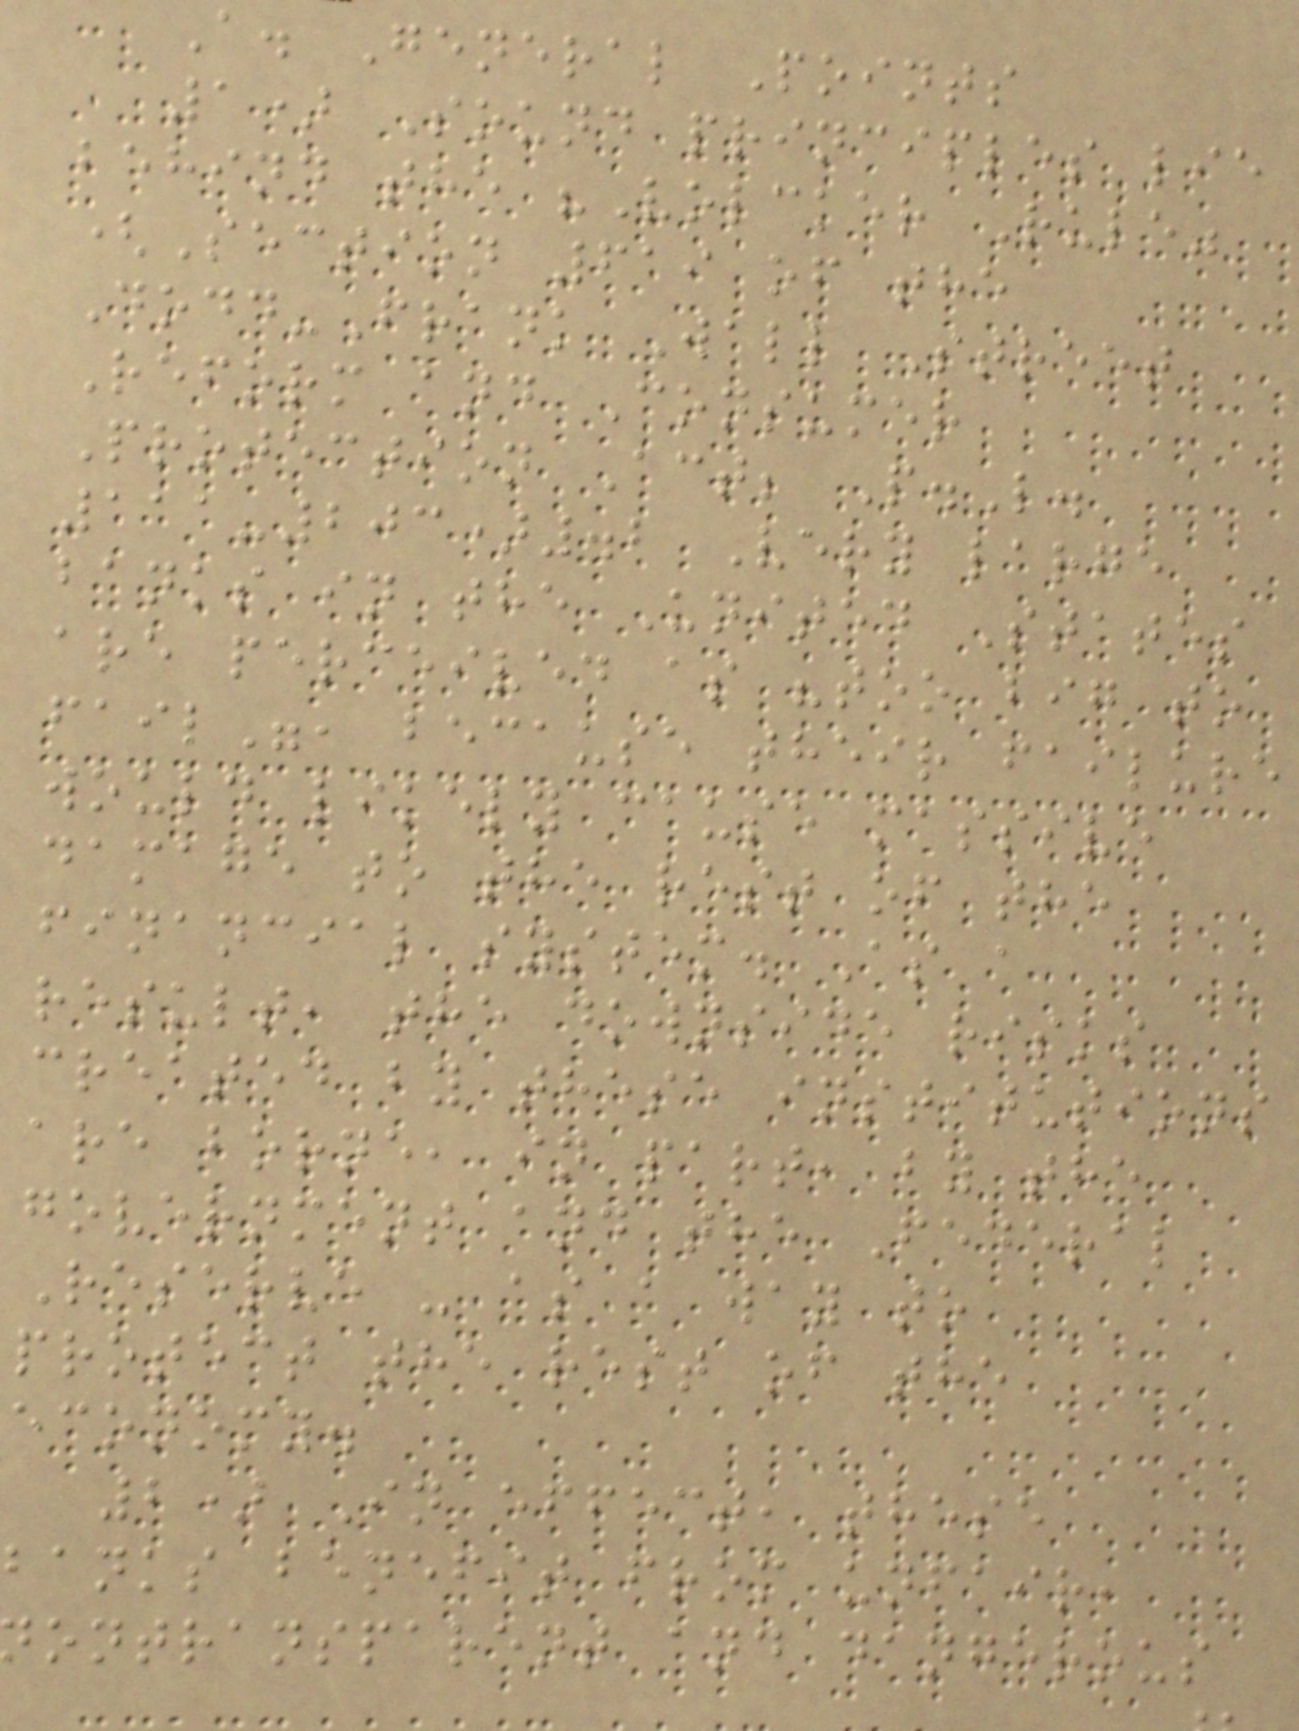A. General Points
1) Sound principles lie
behind the "Volcker Rule"
(Section 619 of the
Dodd-Frank Wall Street
Reform and Consumer
Protection Act; P.L.
111-203).2 Very large
banks in the United States
are perceived as "too big to
fail", because their failure
would likely cause massive
damage to the rest of the
financial system. As a
result, the downside risks
created by these institutions
are borne, in part, by the
government and the Federal
Reserve - as a way to
protect the rest of the
economy.
2) In effect, these
banks benefit from unfair,
ontransparent and dangerous
